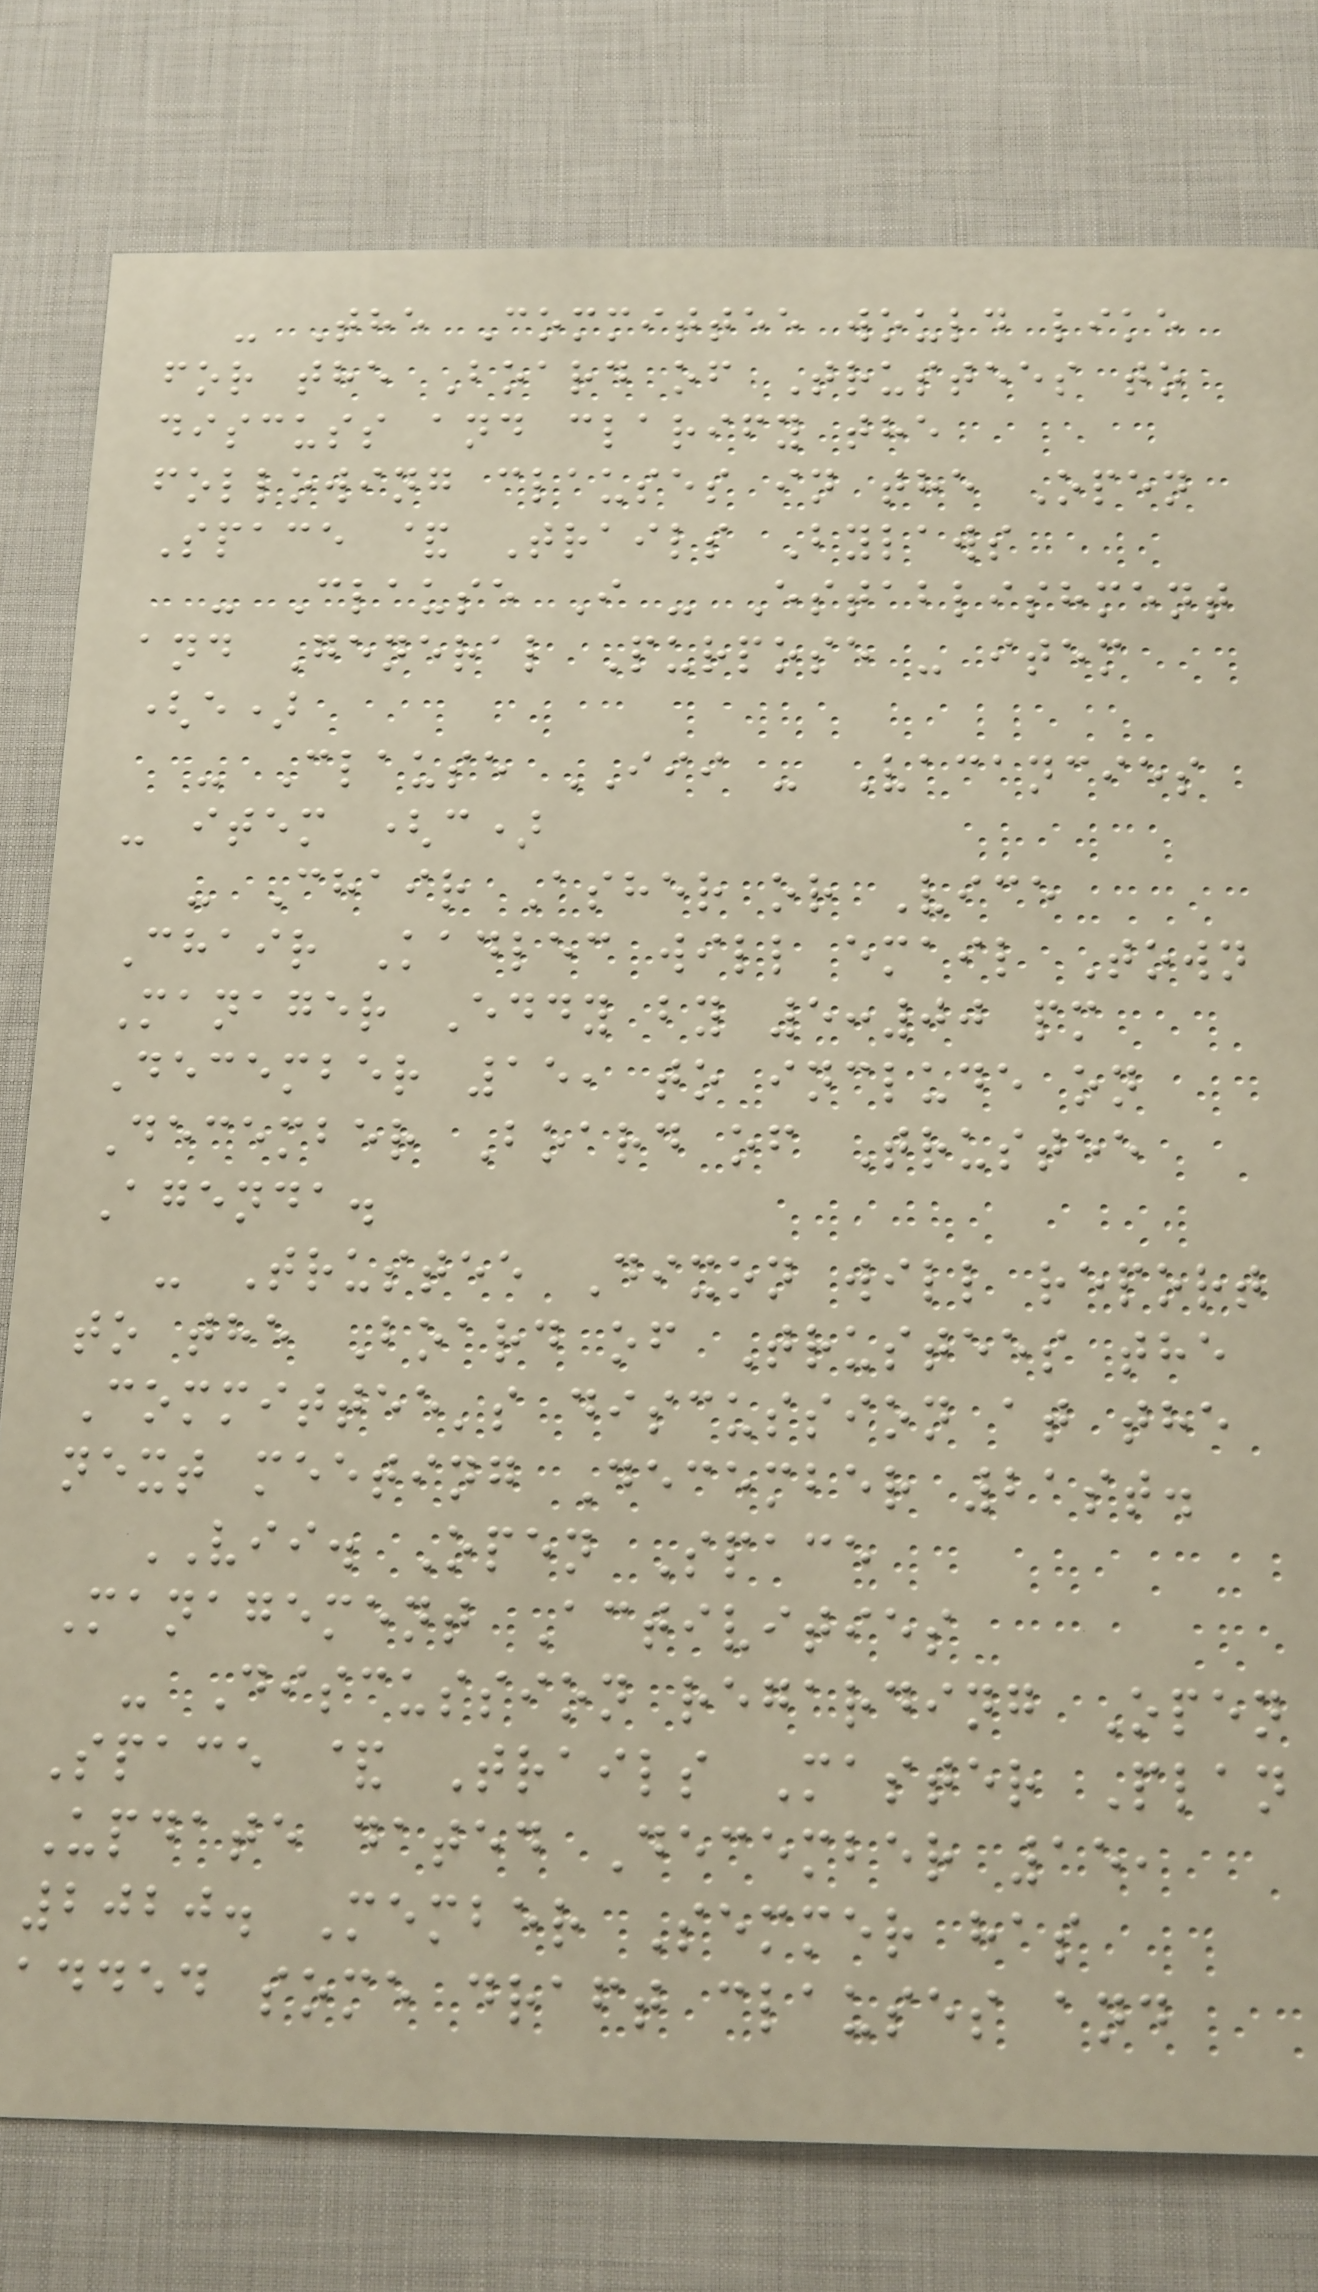- The Committee would like
for the Board of Trustees to
discuss and clarify the
following clauses in the Open
Space & Trails Bylaws
- Clause I - Establishment
and General Purpose - item
(e)
- Clause III - Vacancies
- item (c)
- Chair Asher or Vice
Chair Kadlec will email Town
Manager Eddy by 5:00 pm
December 15, to include on
December Board of Trustee
Agenda.
- Trustee Dixon will report
to the Board of Trustees the
Committee's discussion at the
next meeting December 21st.
VII. Open Space
Management Activities
- Discussion regarding Open
Space & Trails Master Plan
Update dated December 15,
2020. Member Semmer has
added some draft clauses and
